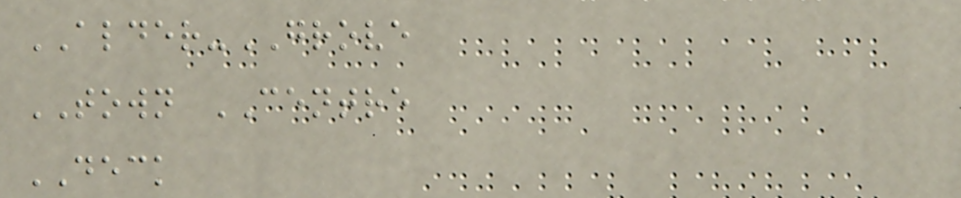ALDER-GROVE
TOWN CENTRE
DECK
